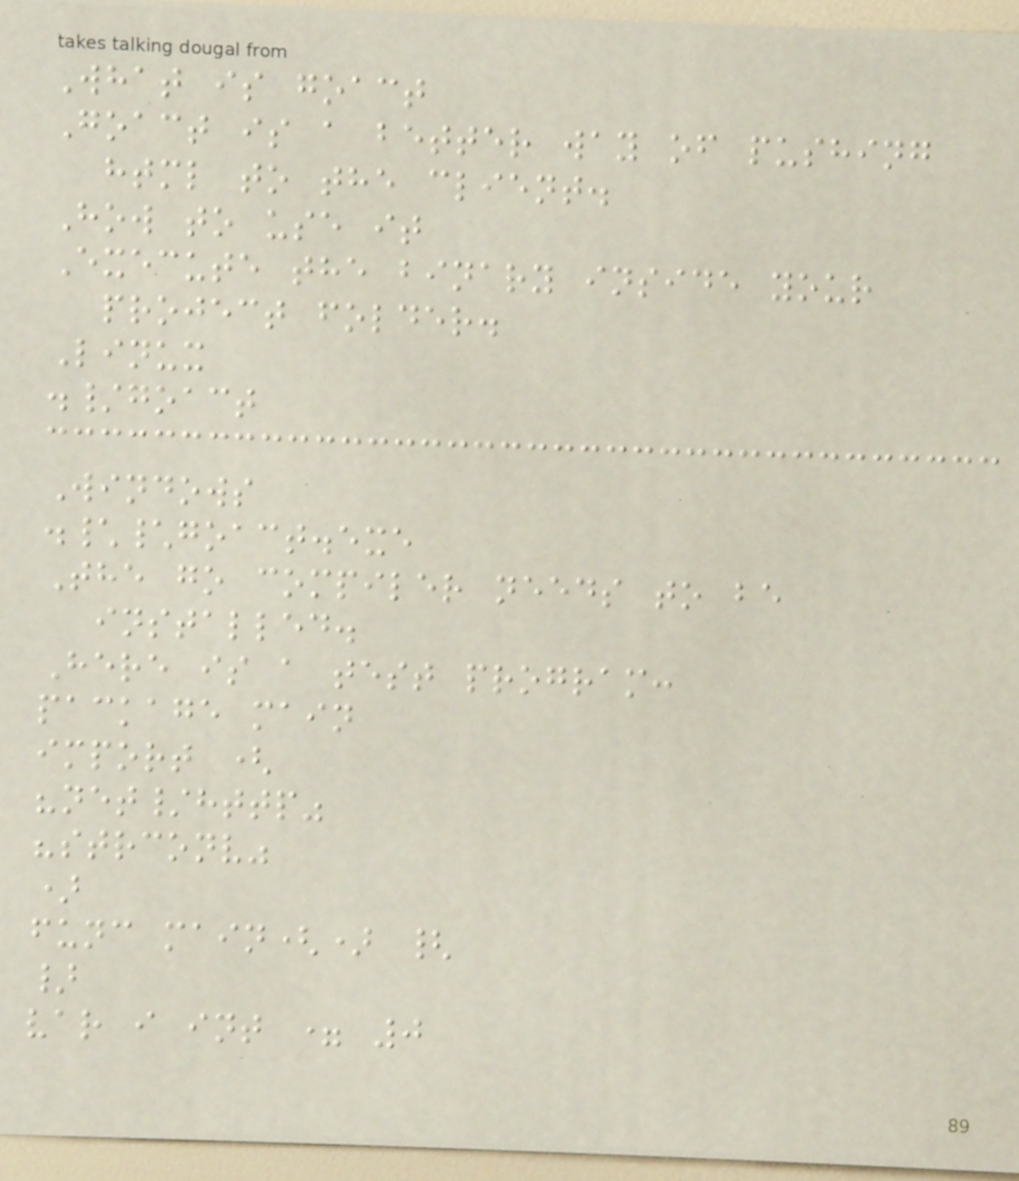What is goact
Goact is a better way of pushing
html to the client.
How to use it
Execute the binary inside your
project folder.
Linux
./goact
Windows
.\\goact.exe
The go compiler needs to be
installed.
Here is a test program:
package main
import (
"net/http"
"strconv"
)
func main() {
}
var i int = 0
